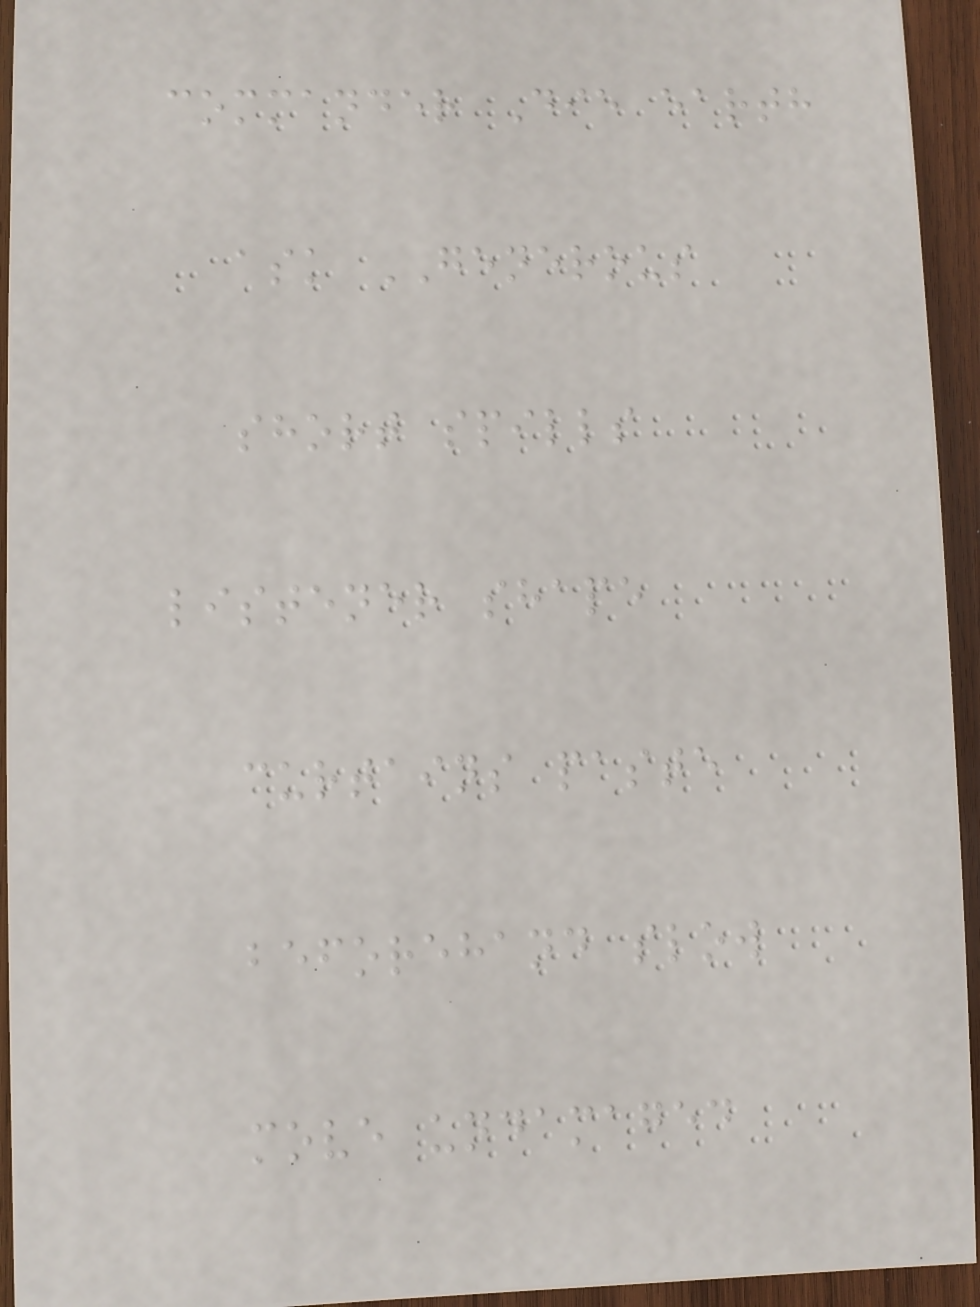commander Die earth
ask GENEROUS
short spills
listener shape
curtains paste
beforehand slow
move undamaged
